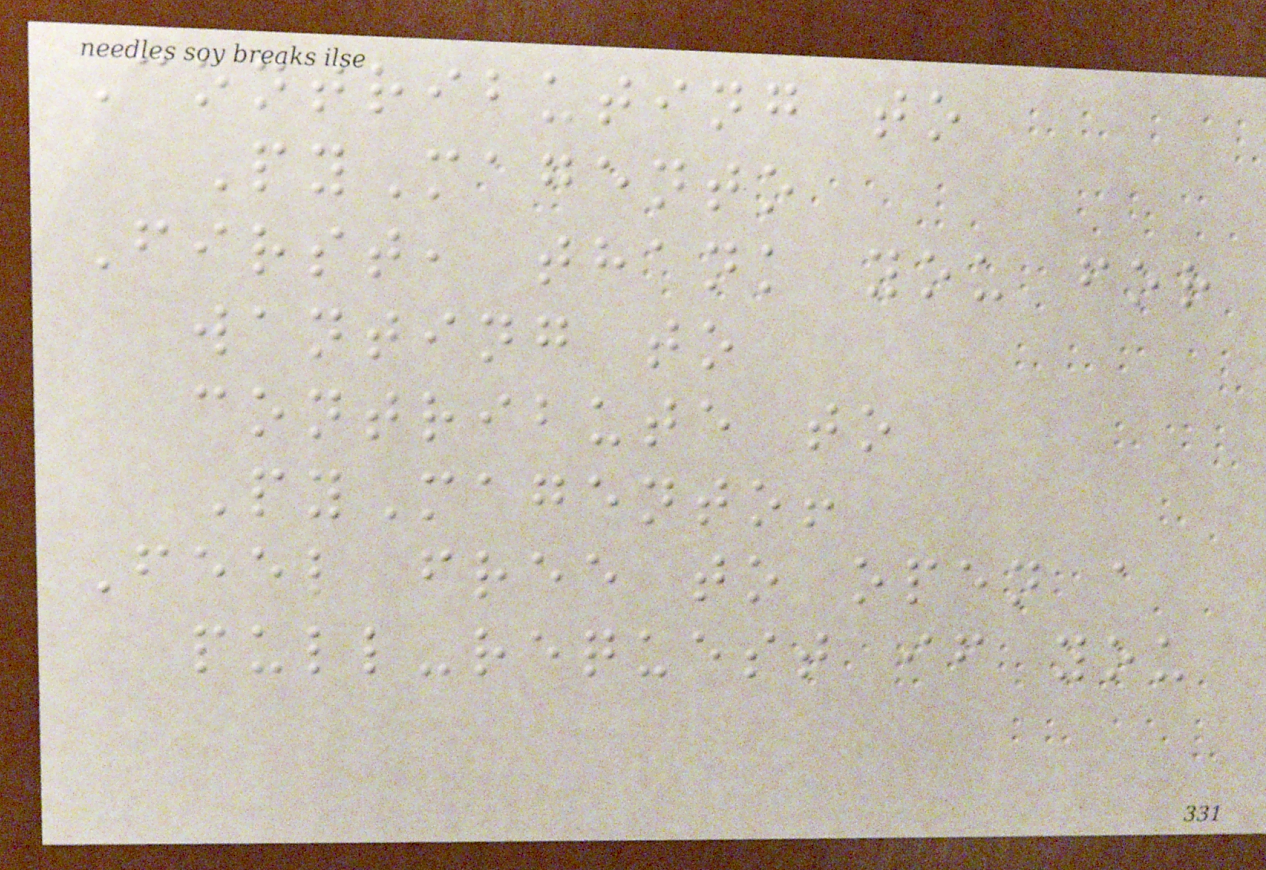Contributing to
PyMagento
First, thank you for
wanting to
contribute to
PyMagento!
Feel free to open a
pull-request if you
